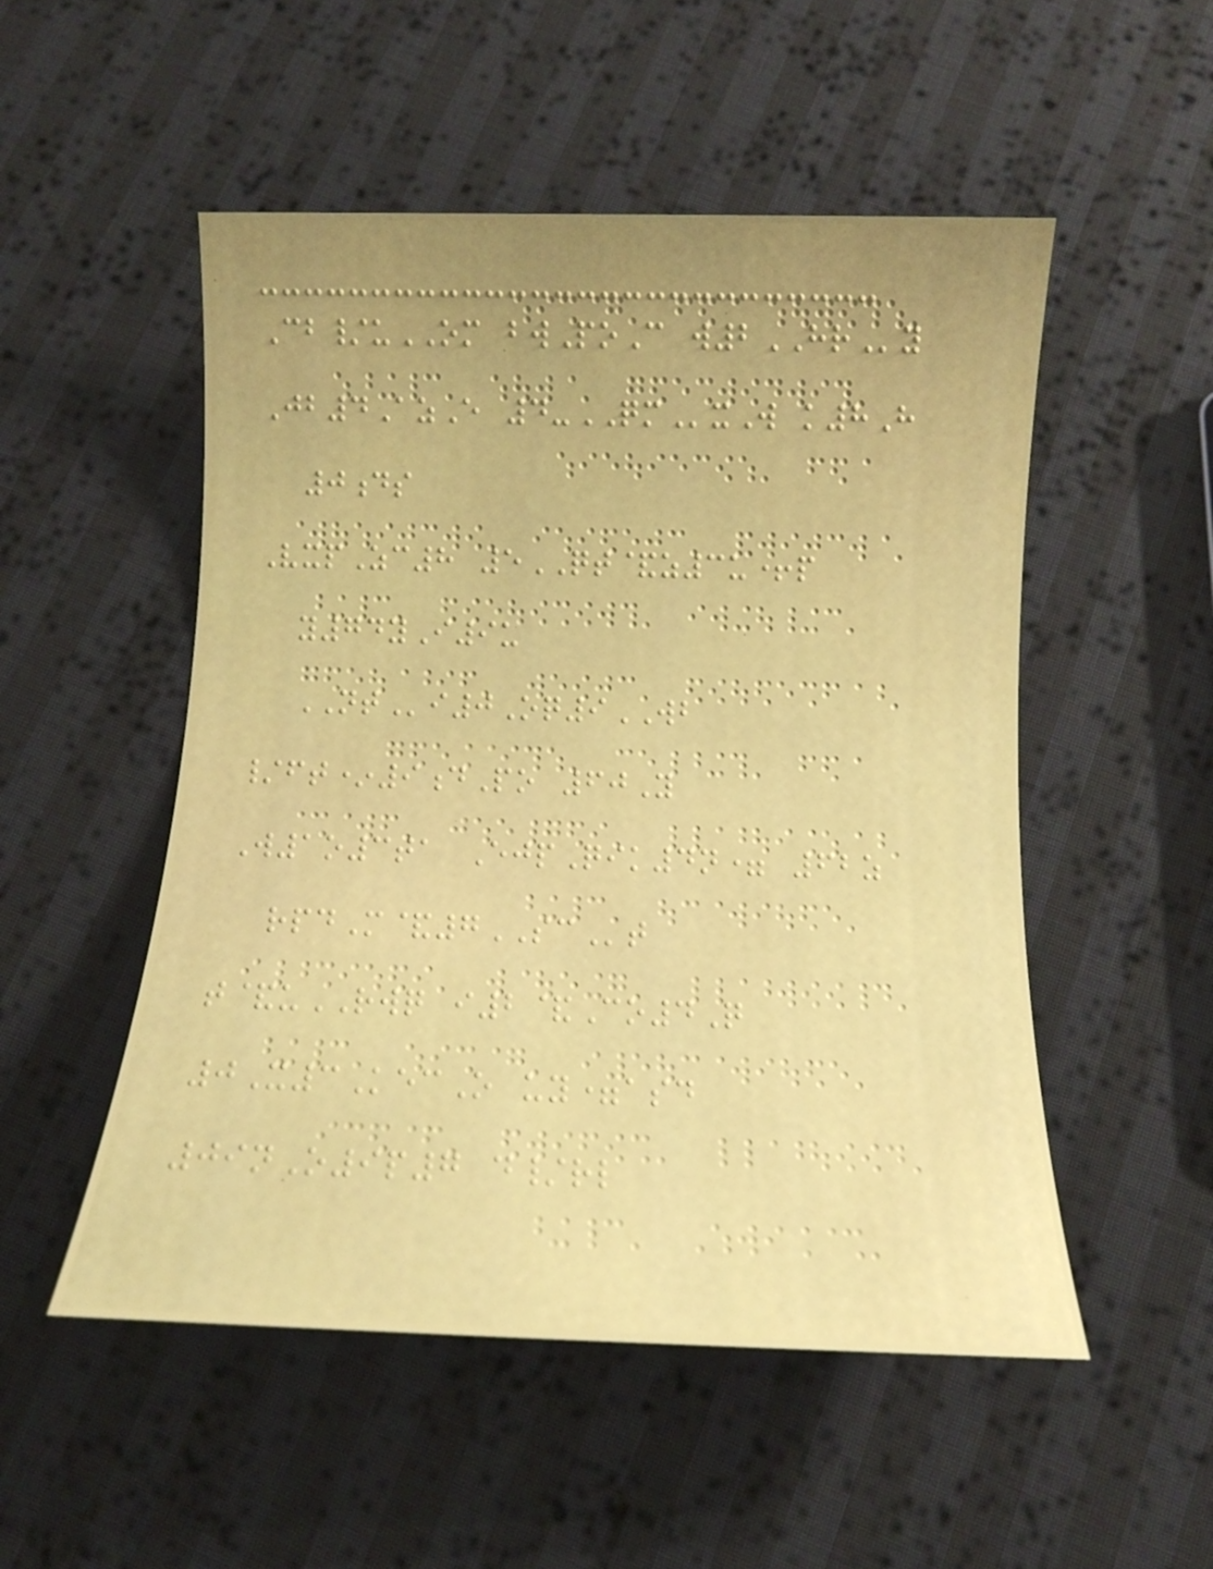Cb/uOM bwPoC w2HRy
Jb4AzE 4-QMxW k8H
0ds
VxpZc8 5QT&z3u+p
y74yI9u
NTi0Oq9WB
/ft*9dPo 60Y
W1o3ta EjpQik4n= 62z
rpdM&7SCt
t&uRWQ i2&Co4Q
0X3KecO uy=asd
09nO9p7 d/rl
